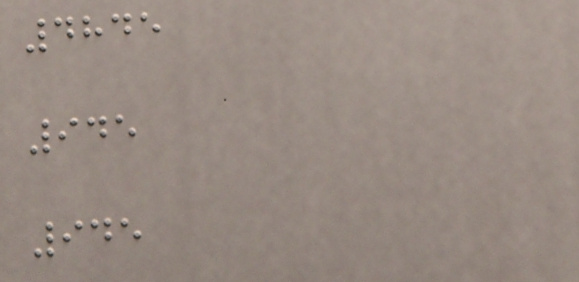4845
945
945
